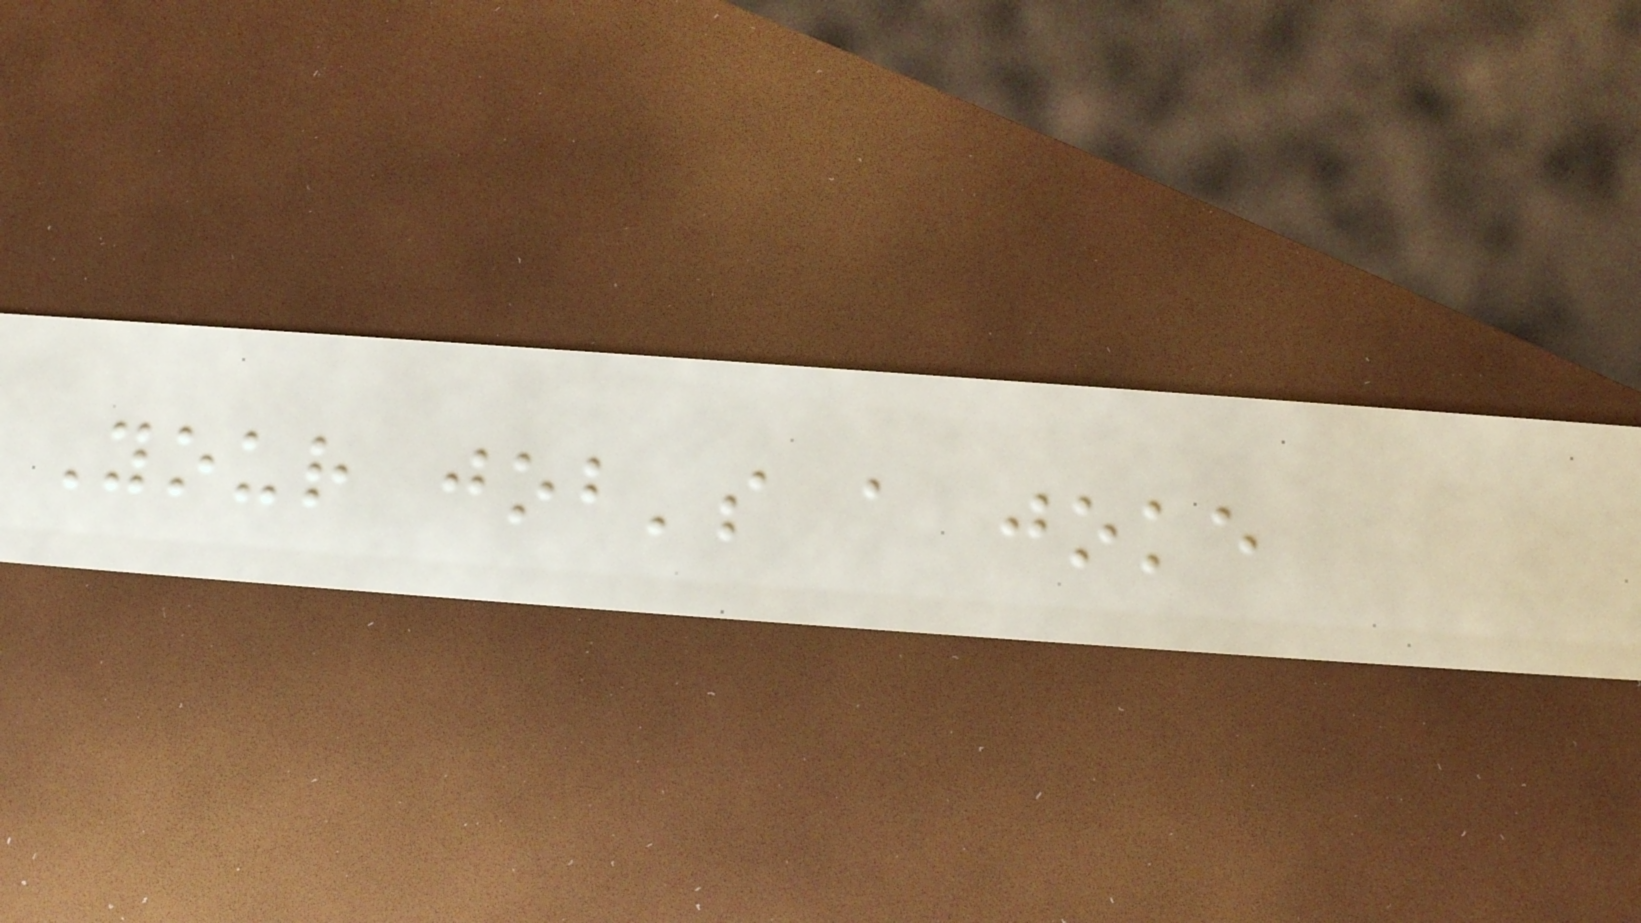Your job's a joke
